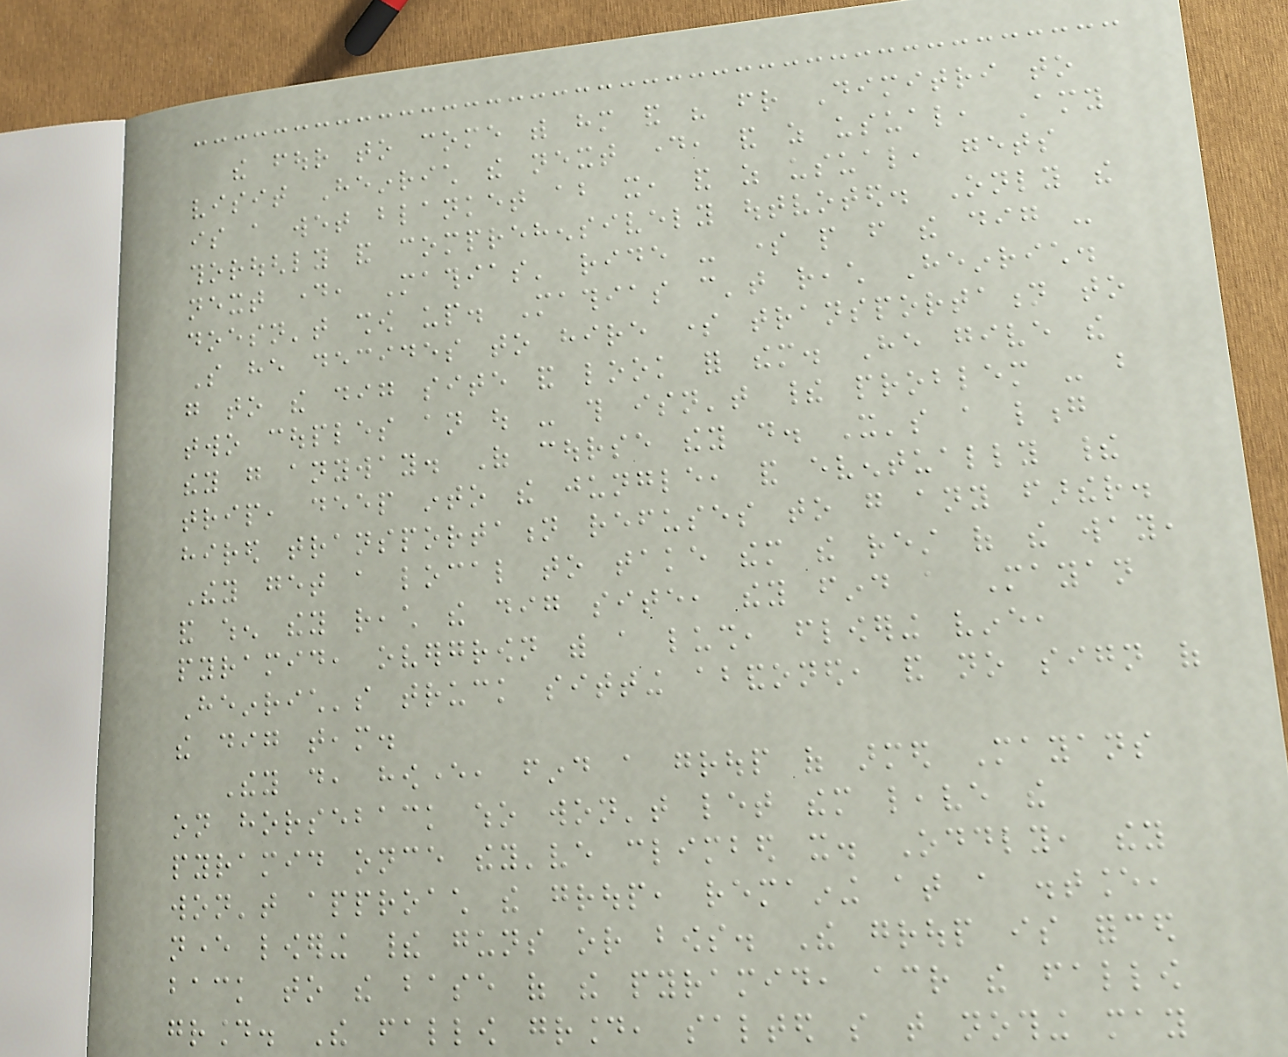the four to come with him and his friend Dimitri to
visit Heinrich the next day, and as usual, Amy
is a wet blanket about it, and as usual, gets
thoroughly and comprehensively outvoted. Only the
next day, Mathias' ride - some people from the dig -
doesn't show up. Mathias can't reach Heinrich.
So he decides to hire some transportation to
go to the dig site and look for them. He give the
two couples an out - this isn't their problem - but
they go anyway. Of course they do. It's a long
trip, deep into the jungle, and eventually their
hired transportation refuses to go any farther.
They get a local to take them the rest of the way,
and when they reach the dig site, they find a Mayan
pyramid, overgrown with a lush, flowering vine,
Heinrich's truck sitting abandoned, and no sign of
the dig team.
They do, however, find a group of armed Mayans
on horseback who won't let them leave the
pyramid once they've climbed it. Oddly, they
won't approach the group, remaining at a distance,
never lowering their guns or bows. The group is forced
back to the base of the pyramid, across the fallow
ground. The fallow ground, salted so that nothing may
